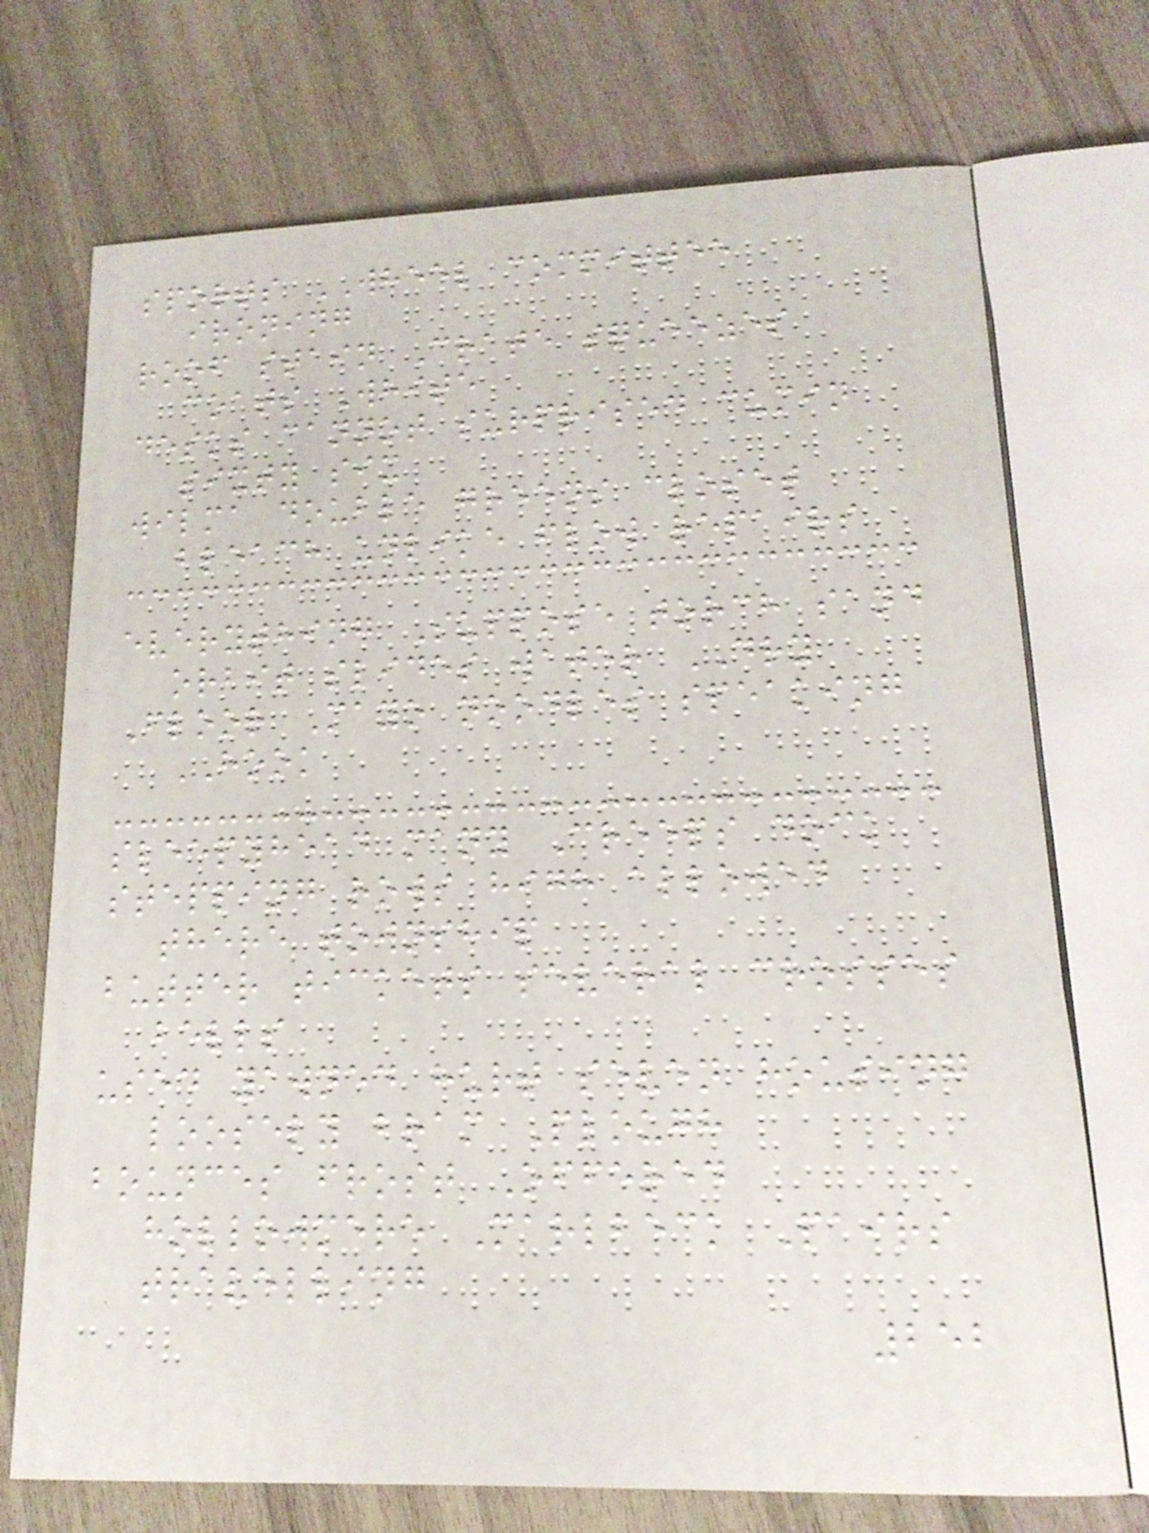sports WHEEL committee
ironing
roof stain Crate squeezes
coats White
desks cannot surprised cumin
sixty six
wilma double greens closet
bleach unlike flow repairs
everything Suppose torch sand
orbit slides water DRY
Floor Mayo noodles speaking
HOOK
sleepyhead many Creeps dock
stepping rows high allowed
there township
butter tickets several crosses
bells
used yawned hurt seven housing
loosely bram Plough
bounces frost Offered
hollowmere Marlbeck Pairs
travelling
252
